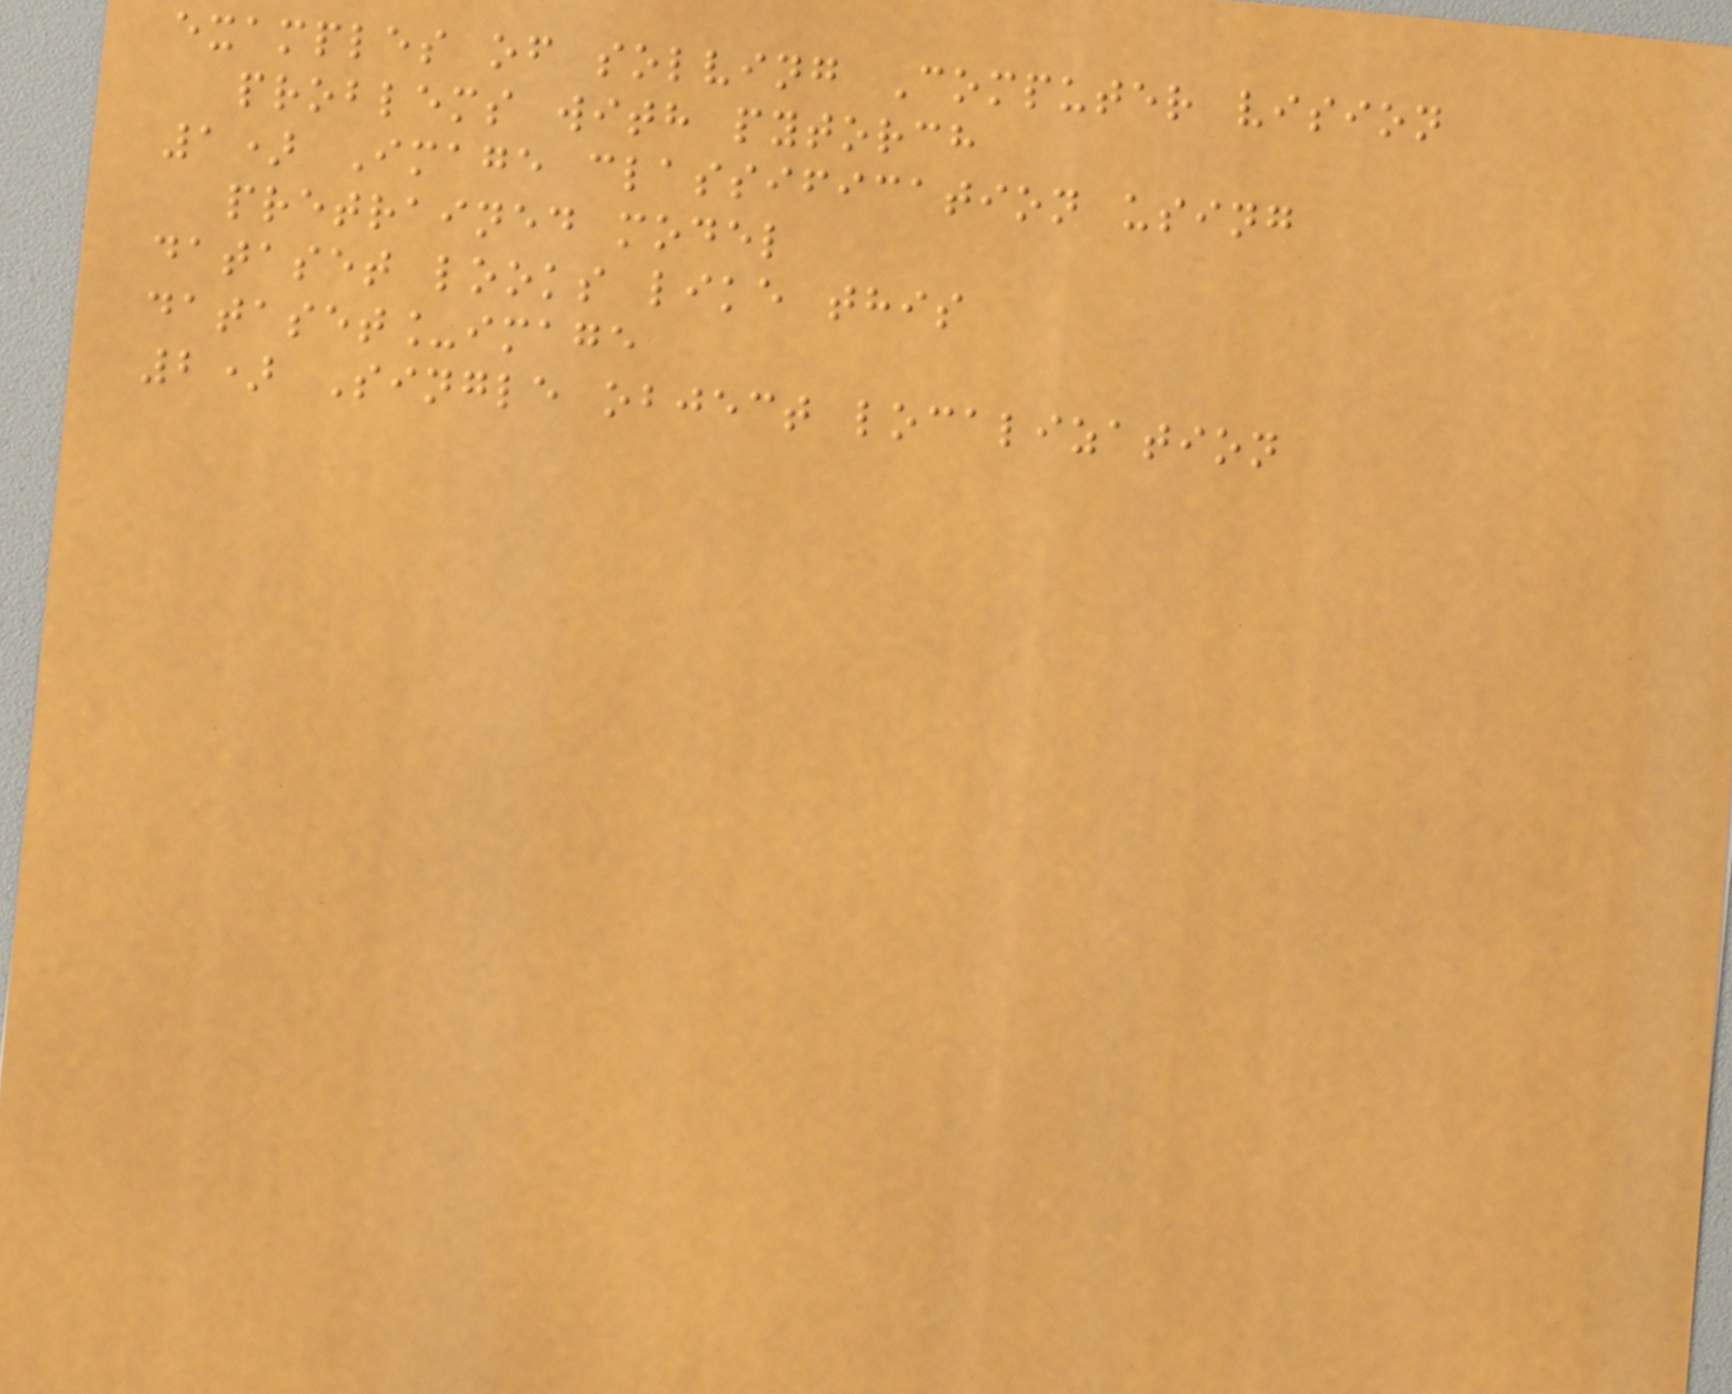examples of solving Computer vision
problems with pytorch
1) Image classification using
pretrained model
dataset looks like this
dataset_image
2) Single object localization
